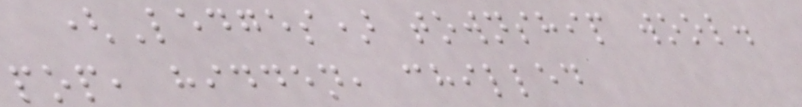(Ledges) township wool.
pop, hidden, chilled
